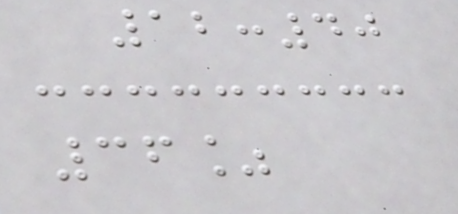12:40
36%
